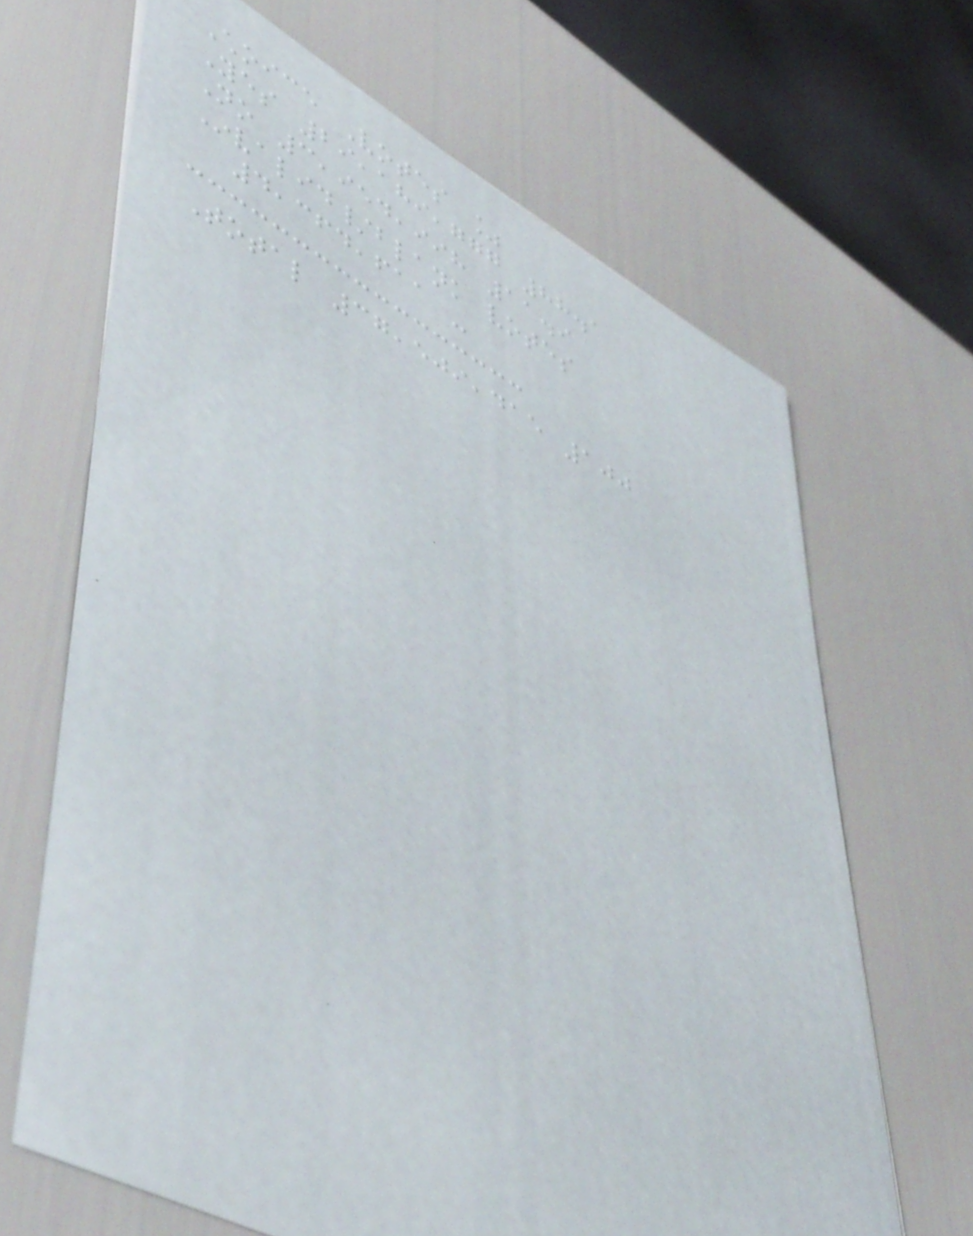Choice Votes %
Yes 29,189,777 88.1
No 3,954,998 11.9
Invalid/blank votes
4,364,611 -
Total 37,509,415 100
